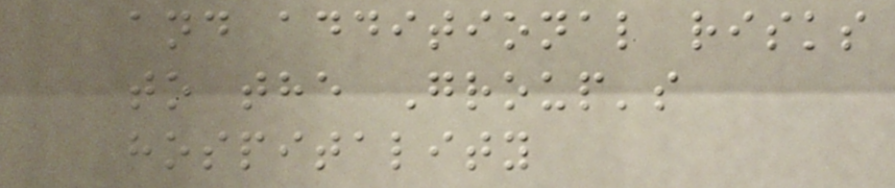and additional risks
to the Group's
hospitality
